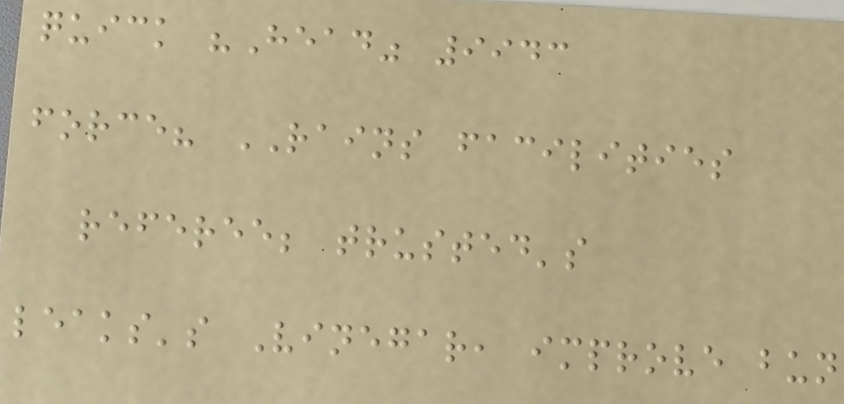quick "Head" 9943
force? RAINS facilities
referee; trusted's
leaks's Vinegar, improve bun
